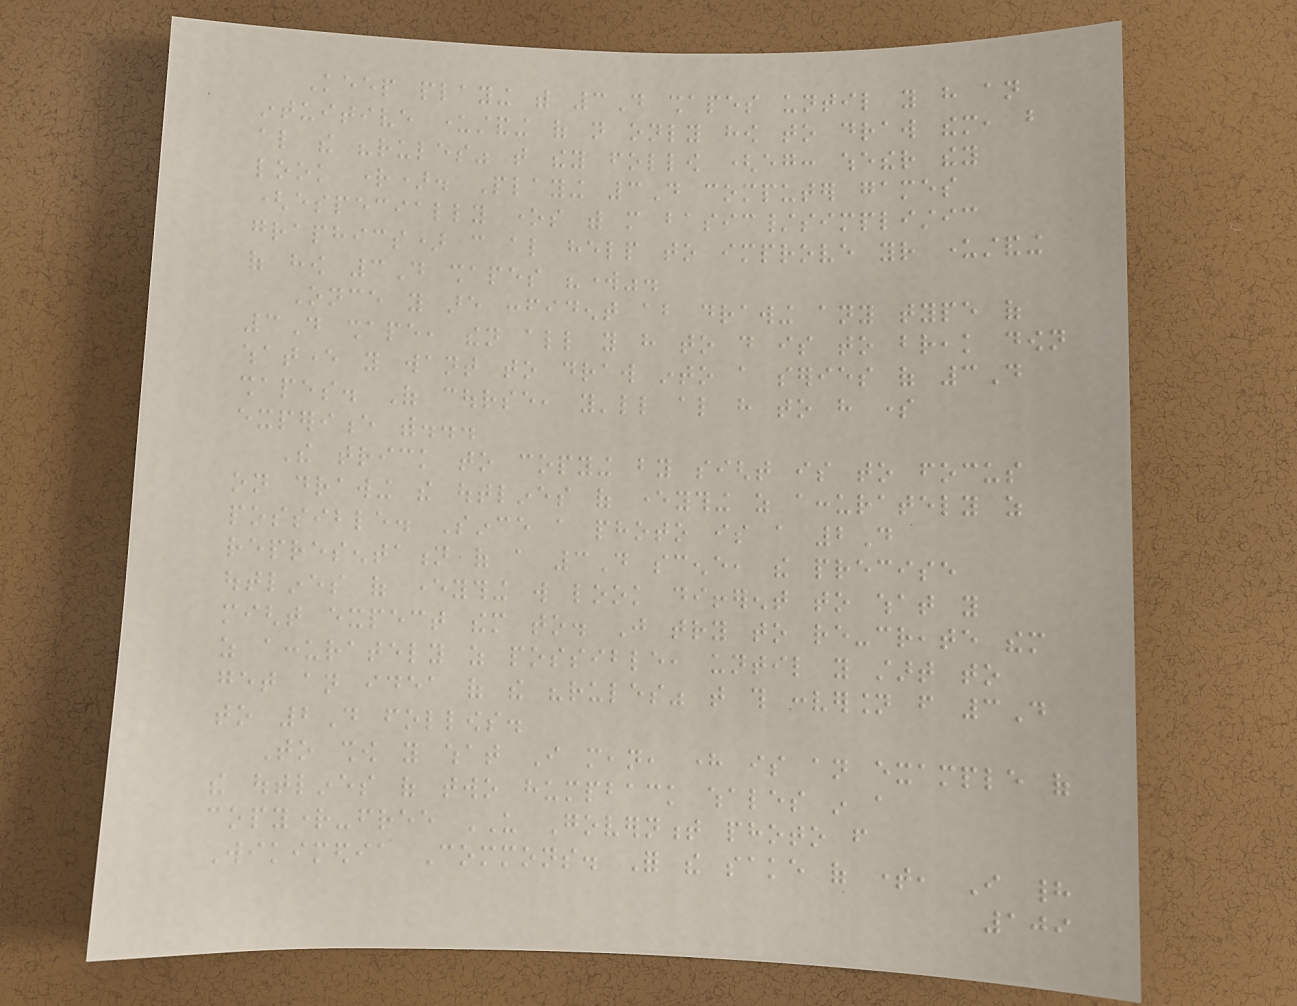Keep playing with 3D shapes until you have an
intuitive understanding of not only how to draw them, but
also the "rules" that they follow (eg: whether they
look right). Playing 3D computer games
(especially ones with more basic/simplistic
graphics) can also help to improve your understanding
of how 3D shapes "work".
Once you are confident about drawing any type of
3D shape, then all you have to do is to break down
whatever you want to draw into a series of 3D
shapes. Of course, you'll also have to have some
experience with...
The trick to copying by sight is to focus
on drawing the outlines of everything as accurately as
possible. Since a photo is a 2D
representation of a 3D scene, the precise
outlines of everything will look different to what you
might expect them to. Just try to re-create them
as accurately as possible, until you start to
get an idea of the "rules" that this conversion from 3D
to 2D follows.
To show you what I mean, here is an example of
the outlines of two humpback whales in a
copyright-free US Government photo from
Wikimedia Commons. For the sake of time, I had
109
